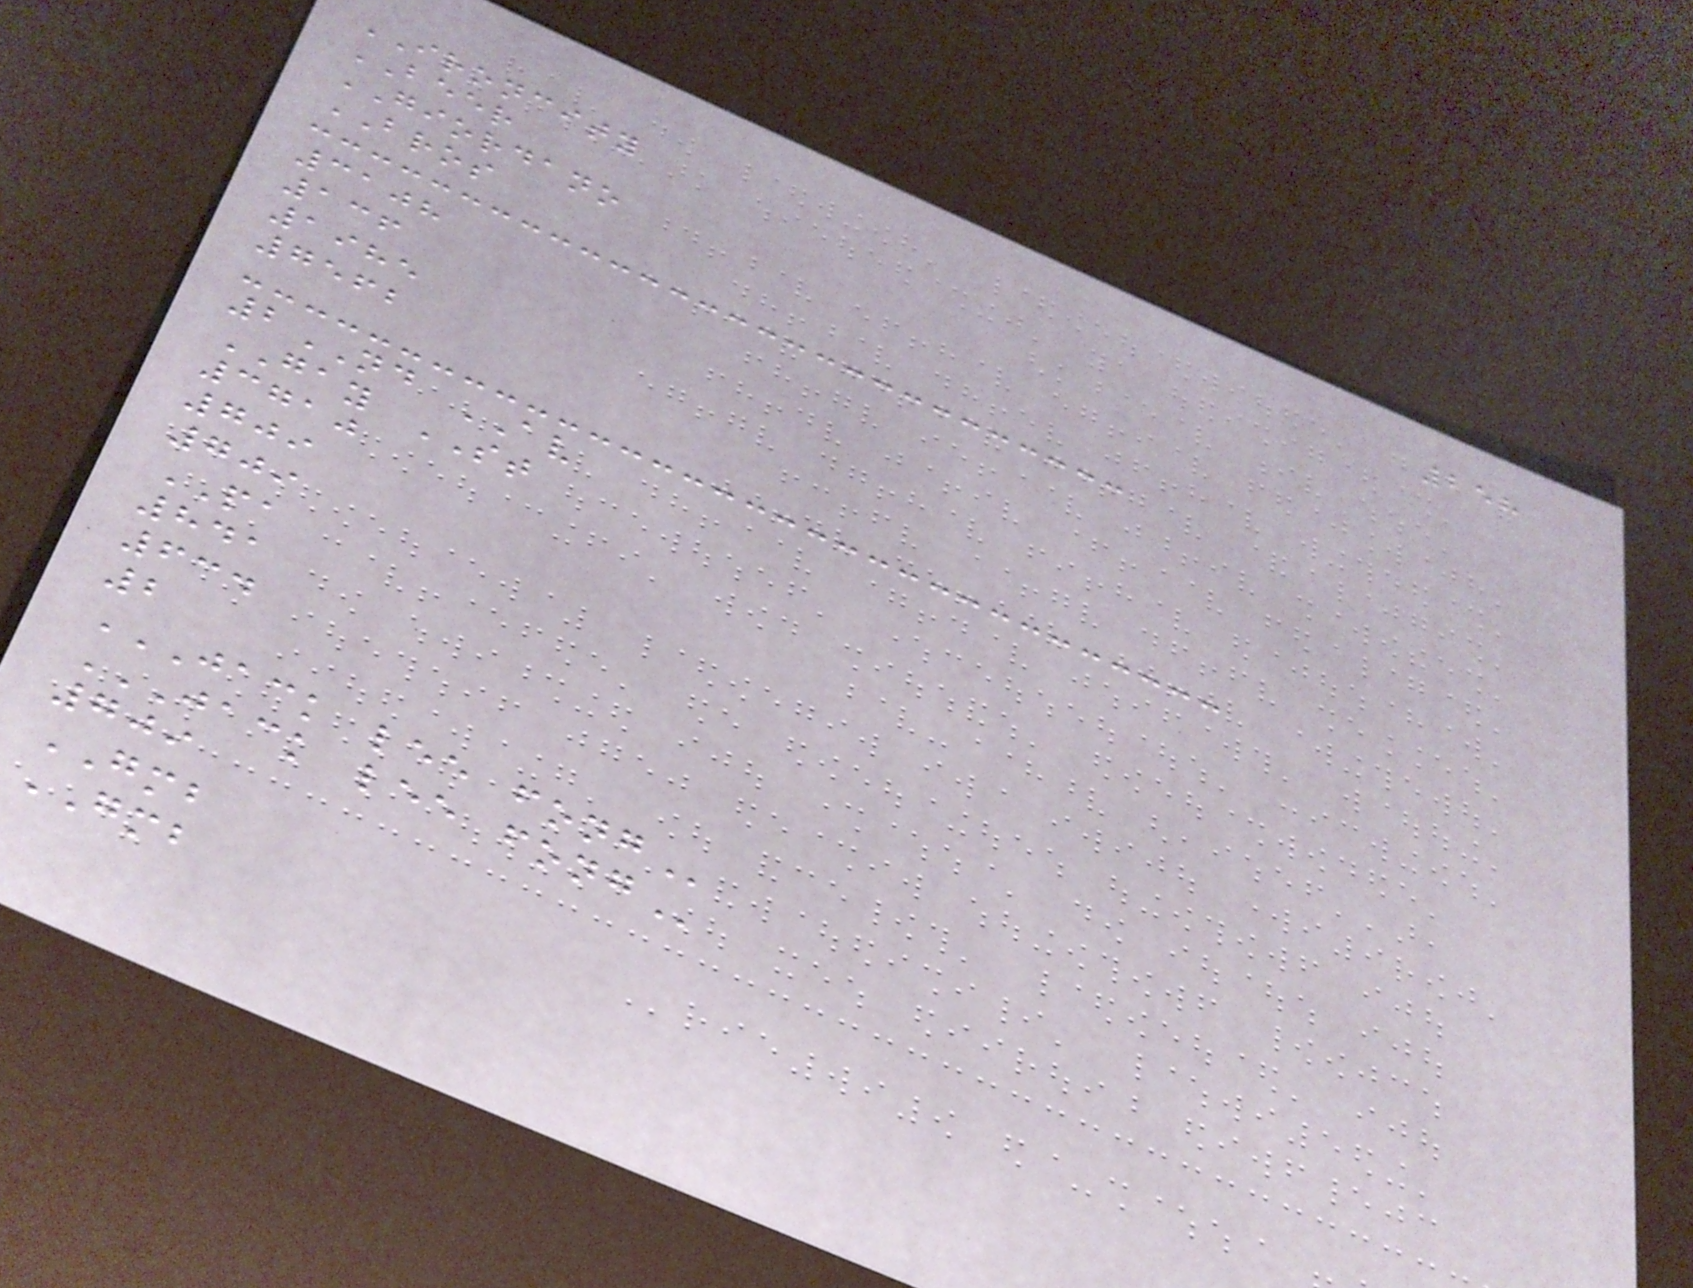258
IRONCITY
BEER
GIORDANO
BROS
3108
136
1985
7562
2ND AV
GAY ST
3710
709
709
PA
841
634
2
JACK LEE FONG
JACK LEE FONG
709
GMB
GMB
